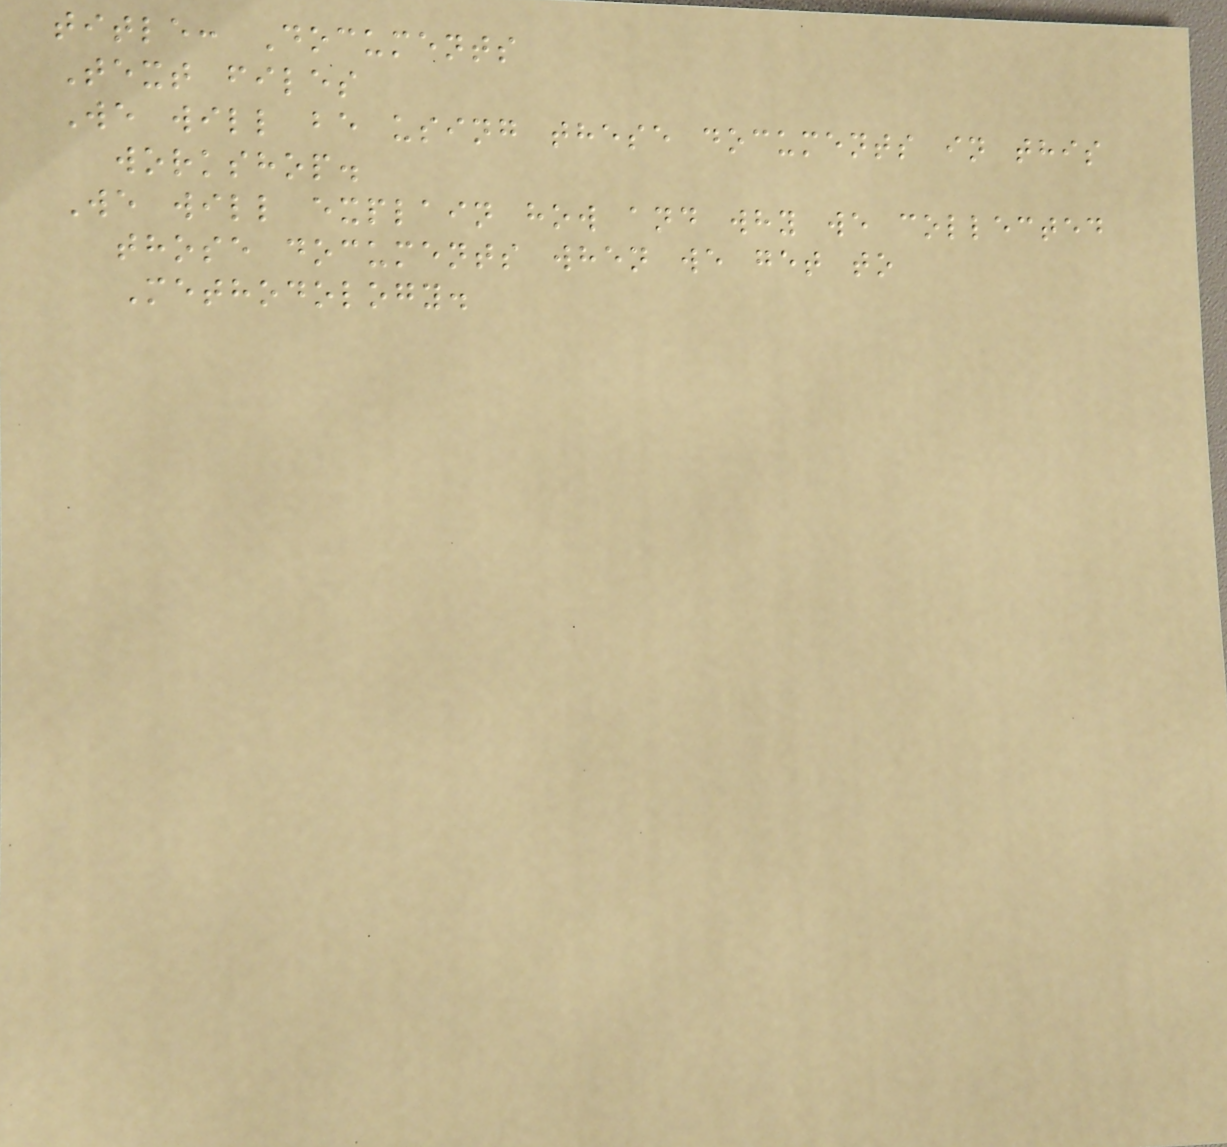title: Documents
Text files
We will be using these documents in this
workshop.
We will explain how and why we collected
those documents when we get to
Methodology.
